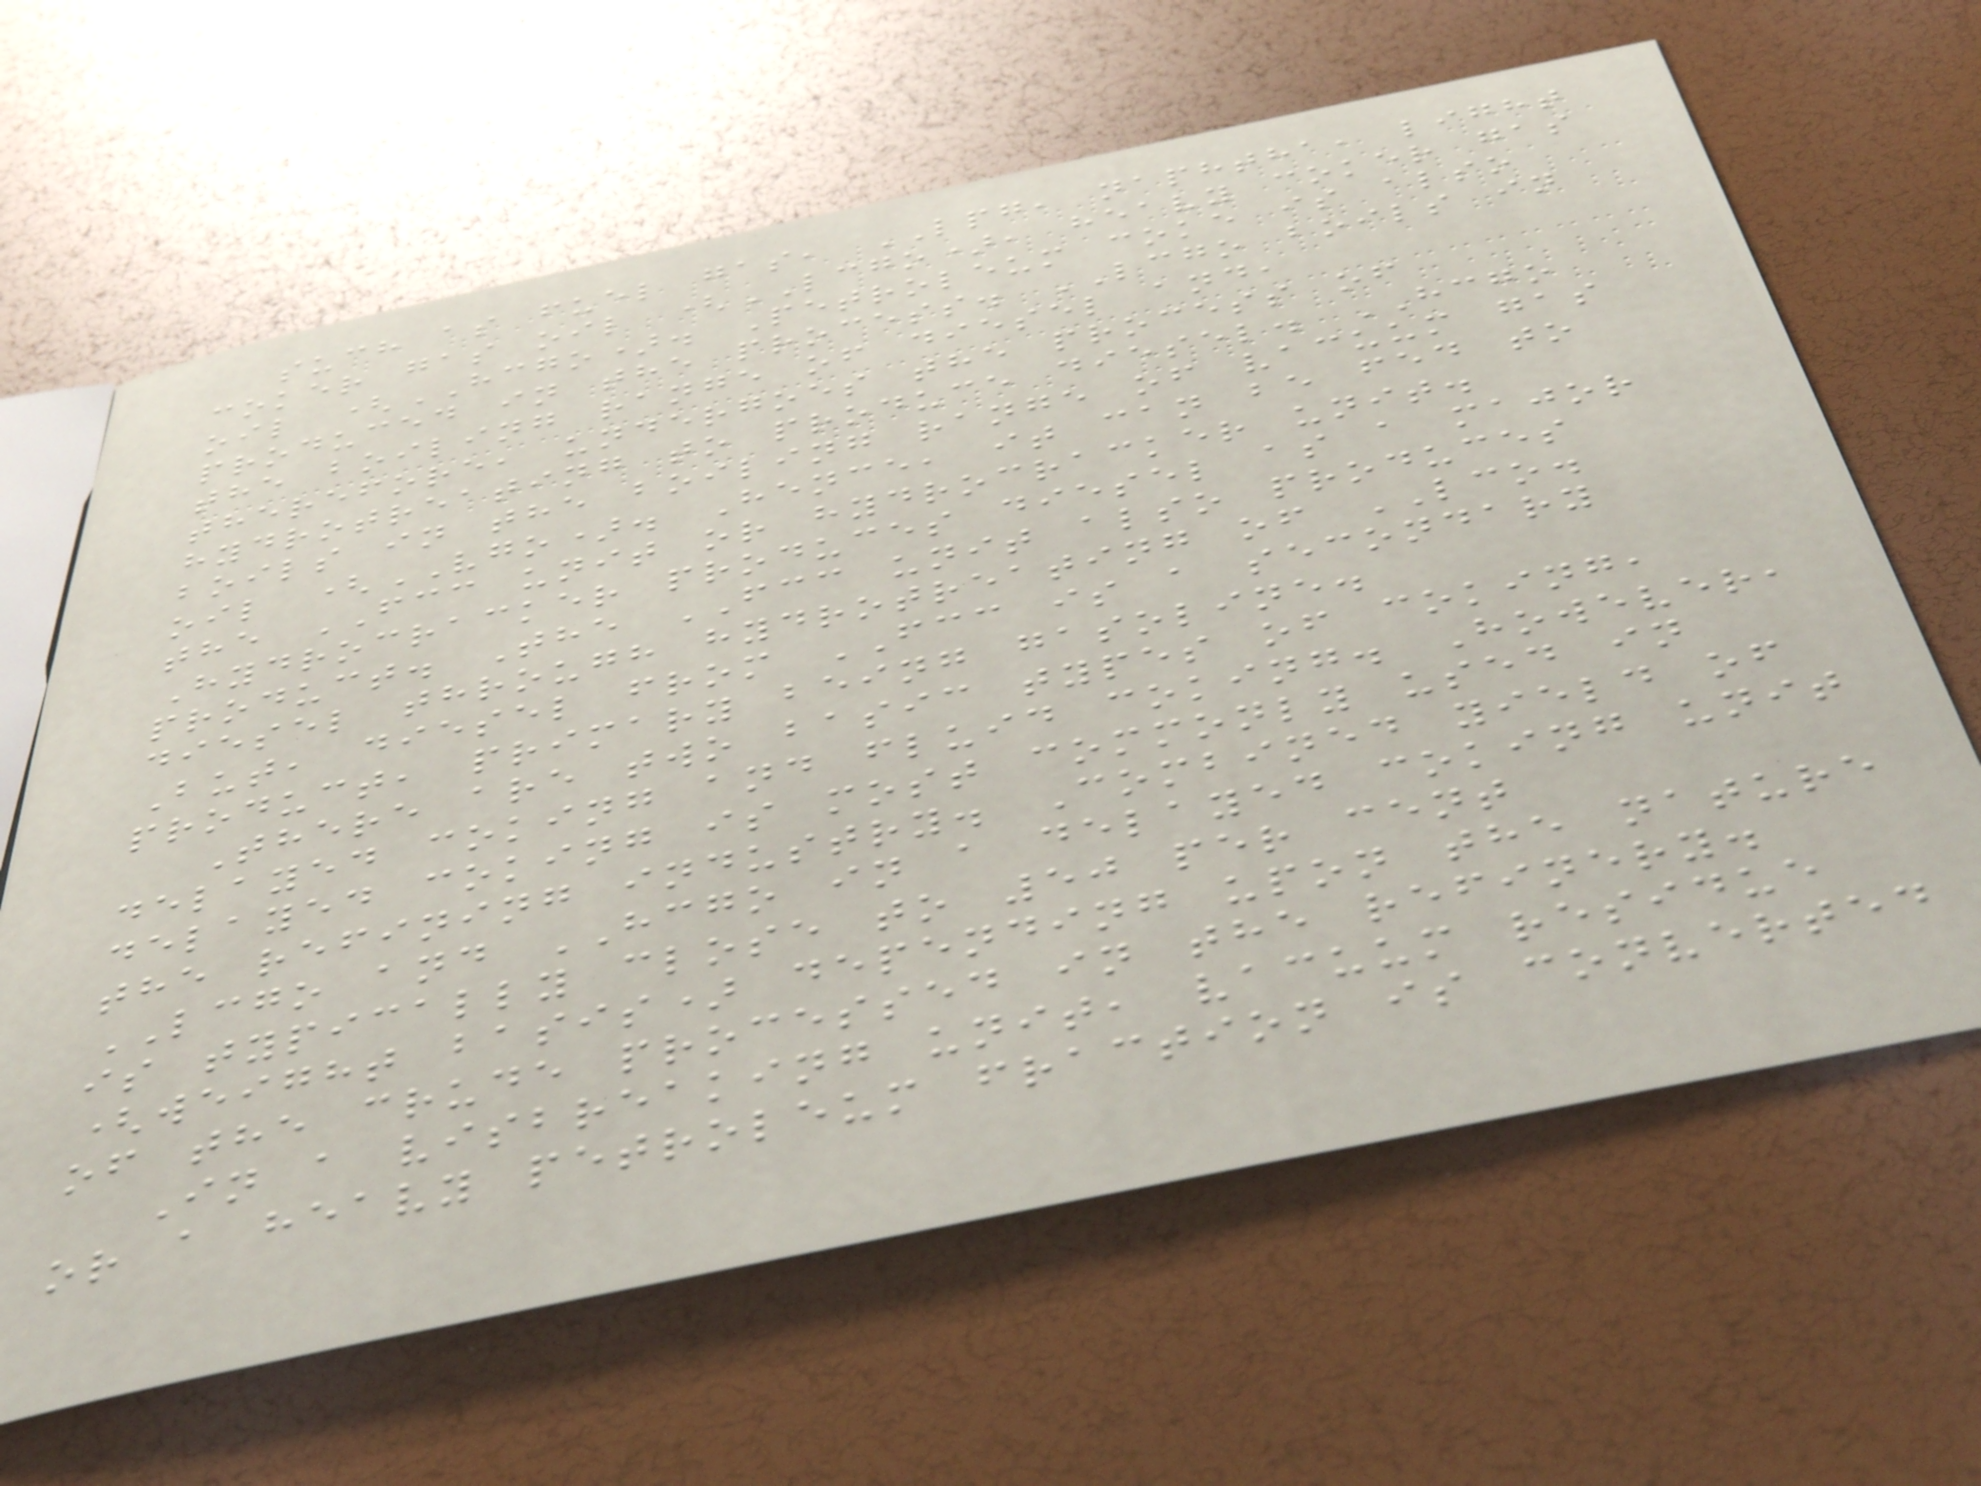such as fuel gas, LPG, naphtha, light
coker gas oil (LCGO), heavy coker gas
oil (HCGO). Petroleum coke is also
produced in the process. LCGO boils in
the boiling range of diesel and,
therefore, undergoes the process of
hydrotreating to produce diesel. HCGO
boils in the boiling range of vacuum gas
oil (VGO). Hence, it can be fed to
the FCC unit or hydrocracker unit.
Hydrocracker produces diesel as a major
product. The FCC unit also produces
diesel through hydrotreating of LCO.
But, diesel from FCC is a secondary
product, primary being gasoline.
There are two basic types of coking,
delayed coking and fluid coking. However,
delayed coking is most commonly used in
the refining industry. Combined yield of
LCGO and HCGO in a delayed coking unit
is typically close to 50 per cent
(weight basis) depending upon the nature
of the crude processed in the refinery.
In a visbreaking unit, vacuum residue
or a heavy petroleum fraction is converted
